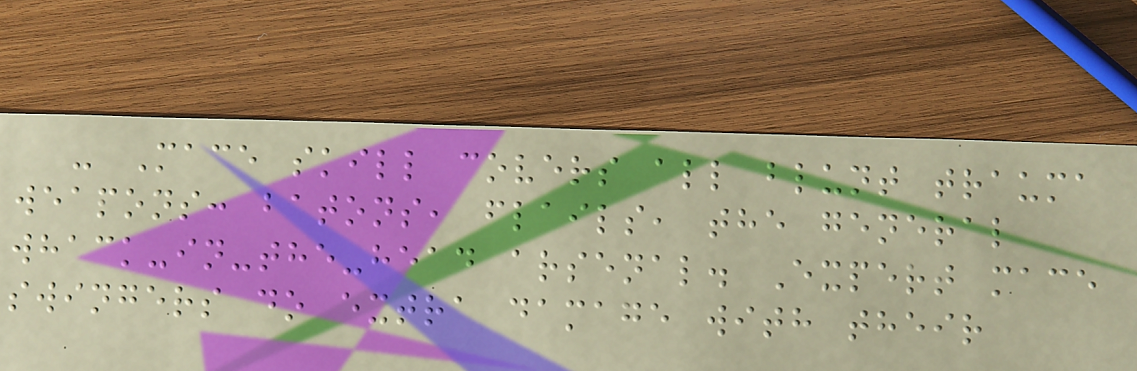- Mace skill covers all blunt trauma
weapons: batons, flails, the general
whack-in-the-head arsenal. Expert mace
swingers do extra damage with their
